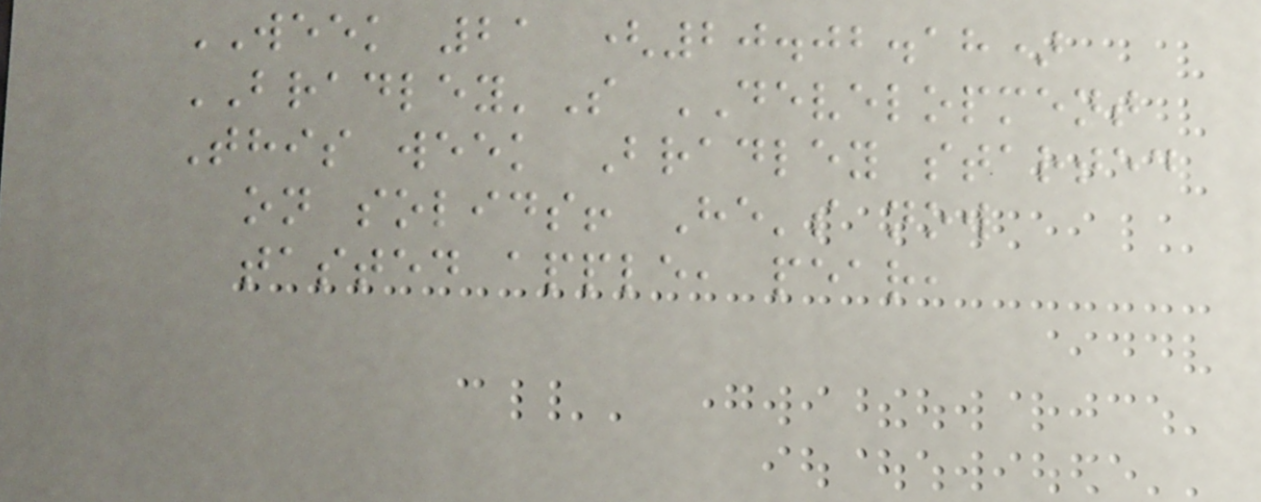WEEK 21 (20.02.18)
BRADLEY'S DEVELOPMENT
This week Bradley started
on solids! He's now
tasted apple, pear,
